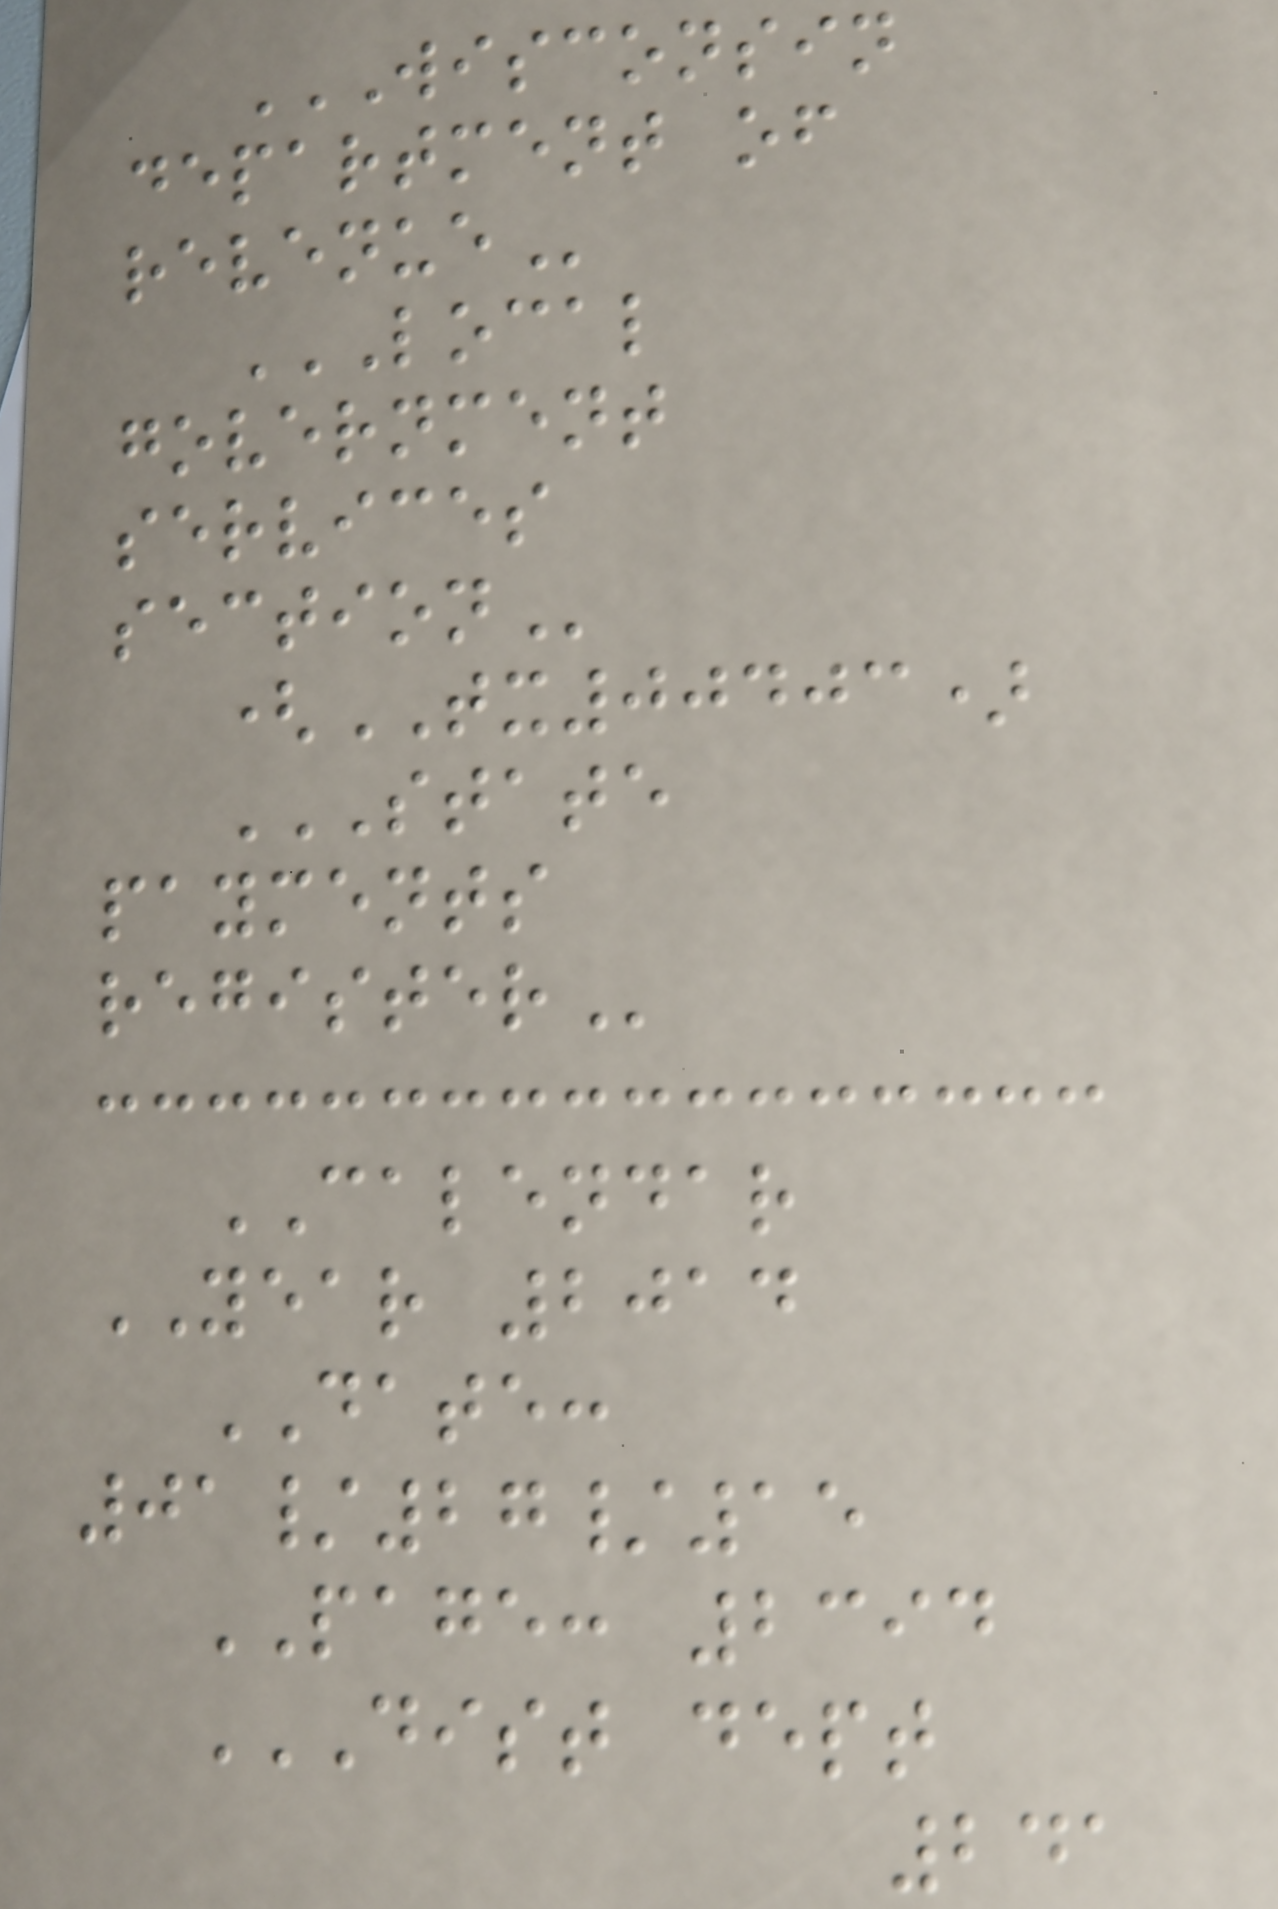WISCONSIN
DEPARTMENT OF
REVENUE
LOCAL
GOVERNMENT
SERVICES
SECTION
(TX00403)
STATE
PAYMENTS
REGISTER
CALENDAR
YEAR 2014
DATE:
01/27/15
PAGE: 2394
DIST DEPT
241
